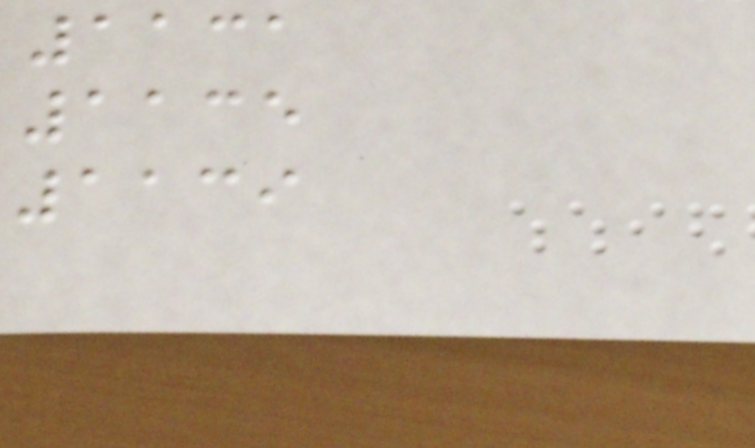1131
1135
1139
